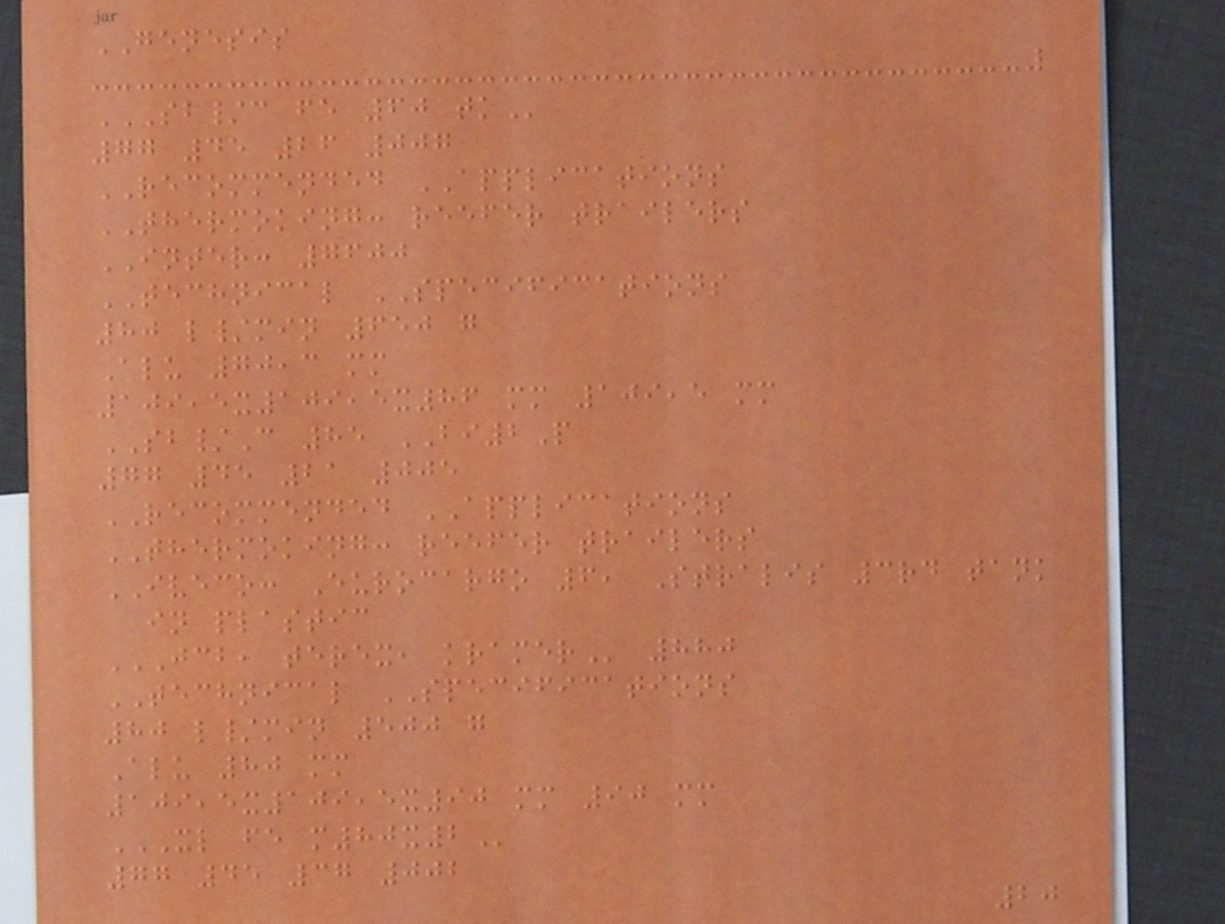GENESIS
SB/C FE 60 TK
77 45 26 007
RECOMMENDED APPLICATIONS
THERMOKING: reefer trailers
INTER: 7600
TECHNICAL SPECIFICATIONS
80 l/min 650 g
Alu 70,3 mm
109,5x109,5x86 mm 109,5 mm
SB/C 85 BI2P
77 45 21 005
RECOMMENDED APPLICATIONS
THERMOKING: reefer trailers
IVECO: Eurocargo 6, Stralis 3rd tank
in plastic
JCB, TEREX, KRAMER 880
TECHNICAL SPECIFICATIONS
80 l/min 500 g
Alu 80 mm
109,5x109,5x90 mm 90 mm
XL FE M80X2
77 45 37 002
20
